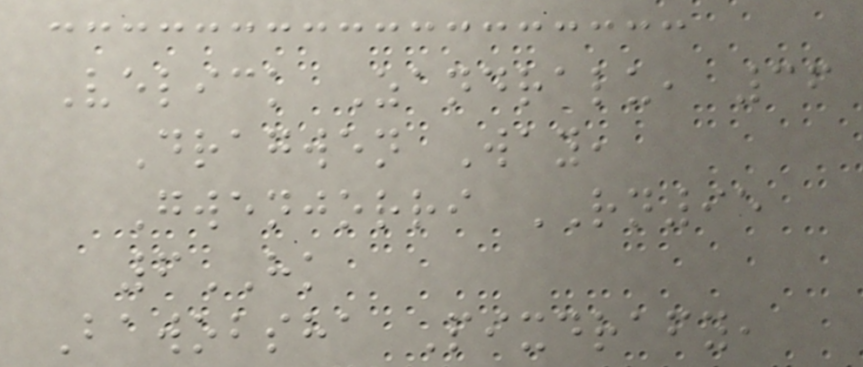Velick Zandralu, 36
Dragwen Way,
Gwenjorri RN95
6HK
Bawobsha Pixdrafy,
